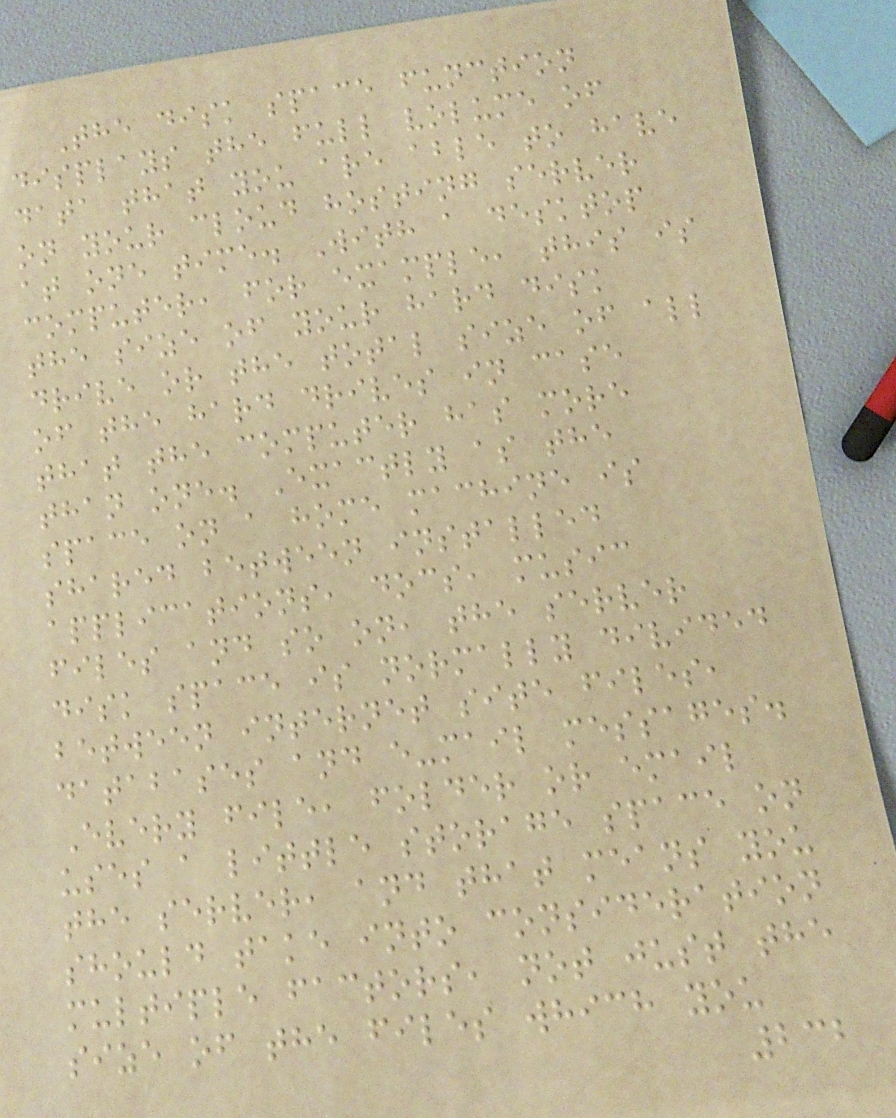The disk space function
displays the full volume of
data that you are able to have
on your cloud hosting server
at one time. With a desktop
computer, for example, this is
the size of your hard disk
drive or the total size of all
of the hard drives in case
that the computer has more
than one. Exactly as the
space on a home machine is
shared between installed
applications, docs, music
files and so on, the server
disk space is normally divided
between internet site files,
databases and e-mail messages.
Every file, folder or email
uses a little storage space on
the server, and that means you
should take into consideration
multiple factors, not just the
size of the files which you
232
